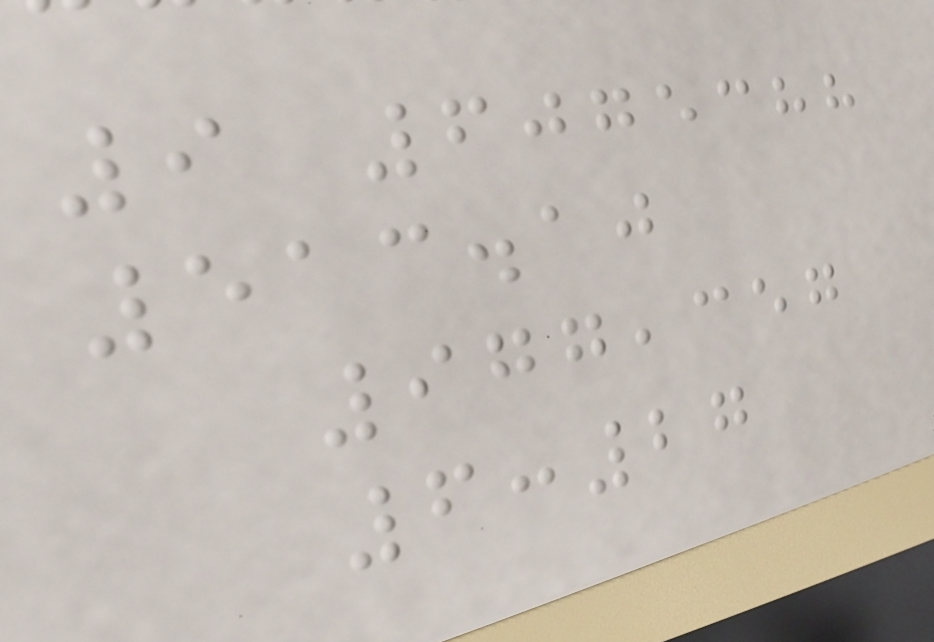9 6075388
513.10
977,357
6:27
